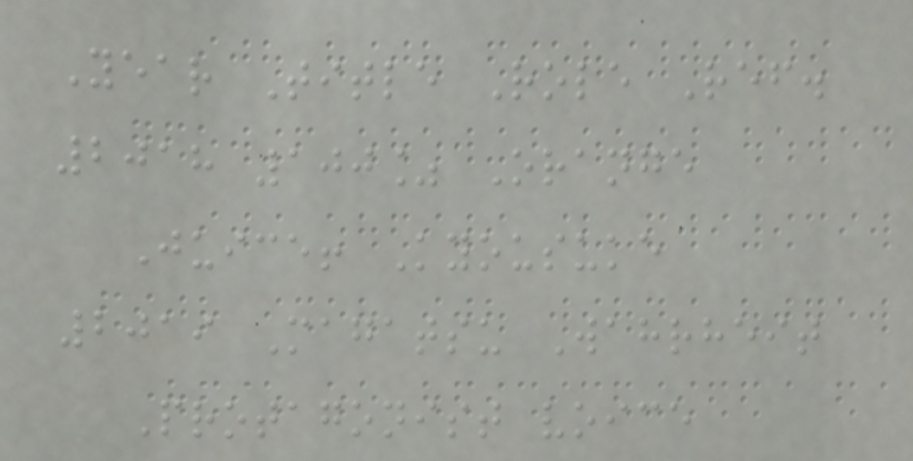Year Title Role Ref.
2018 100% Orange
Juice! Kyousuke
2019 Magatsu Wahrheit
Protagonist voice
